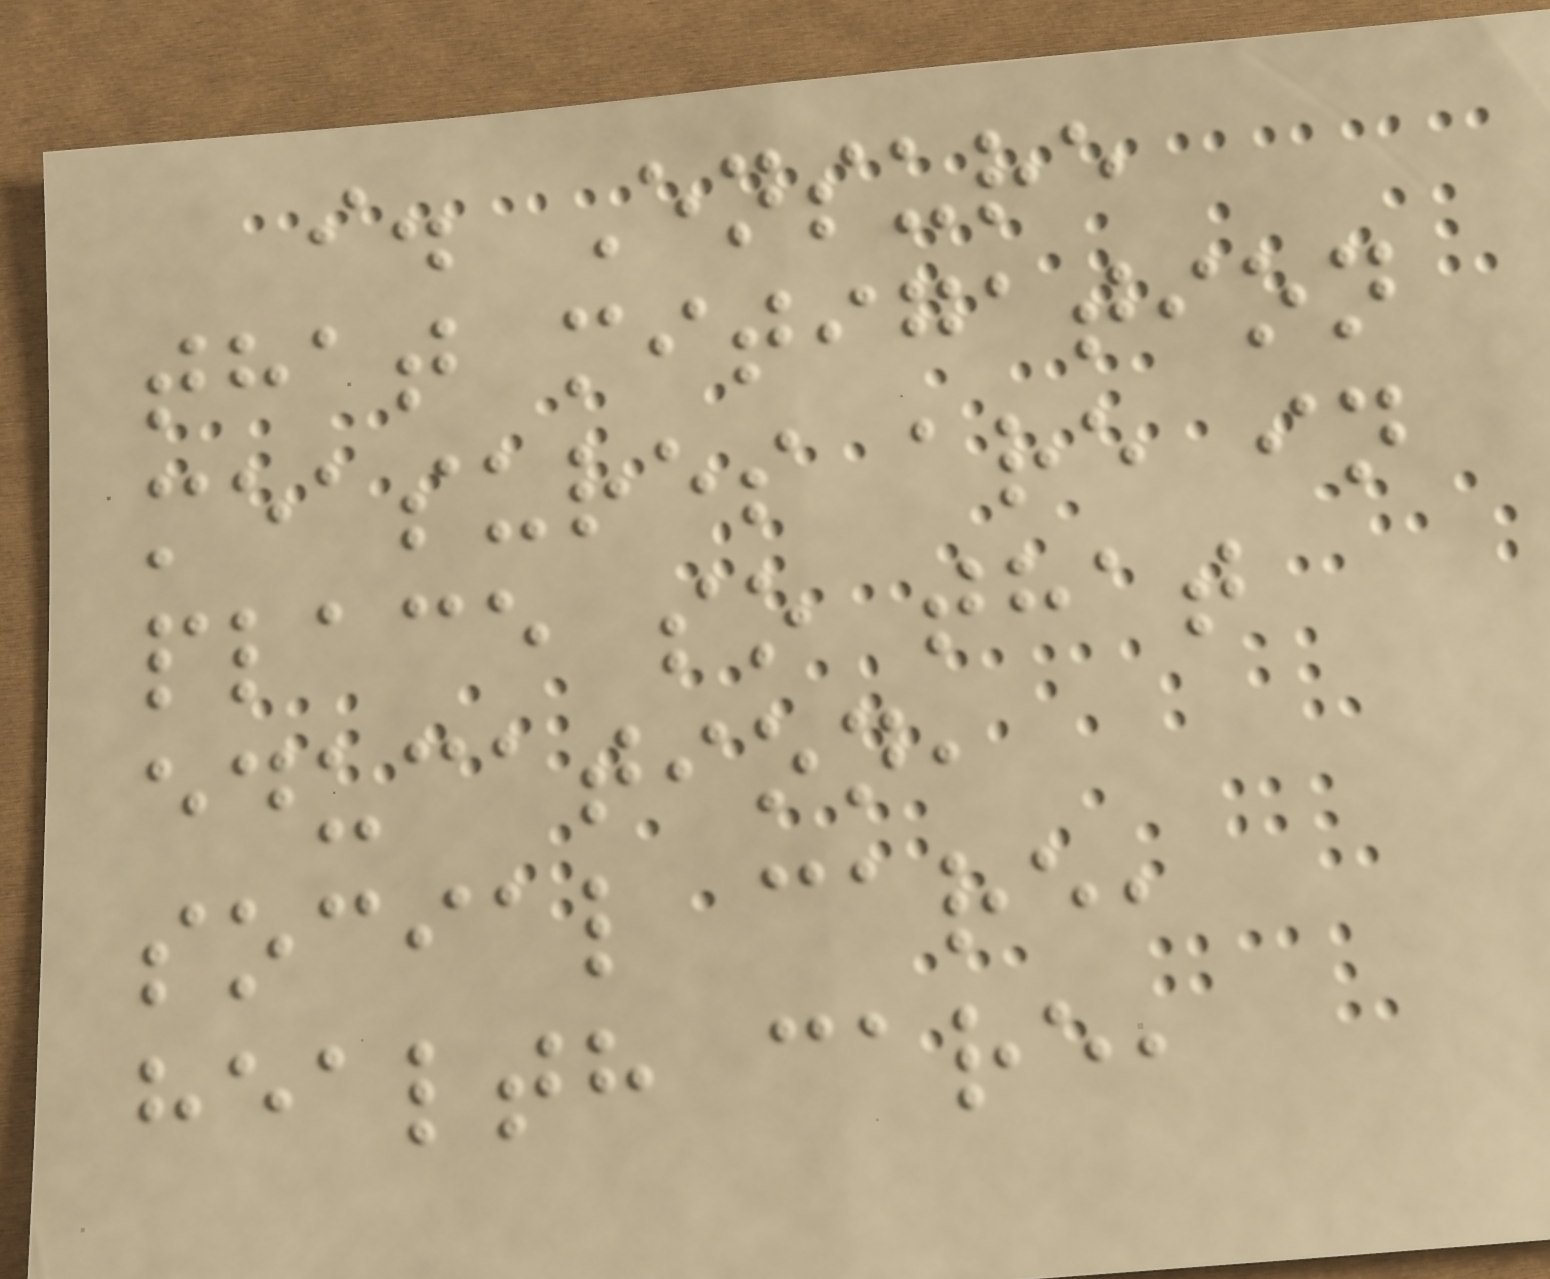i. Ensure
that mitigation
measures are in
place so that
education,
social care,
health care,
